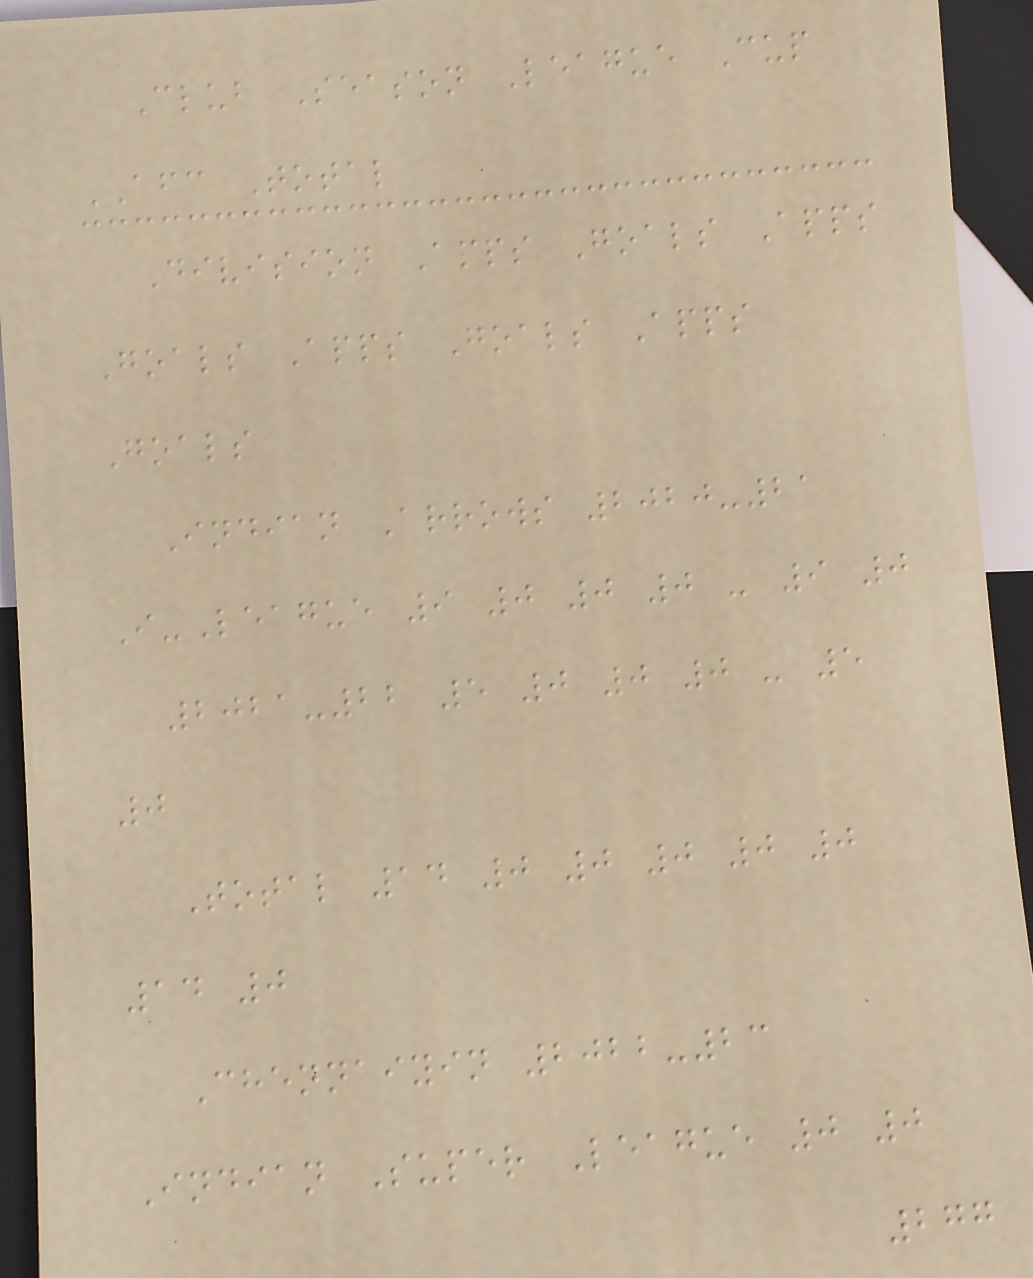Club Season League Cup
AFC Total
Division Apps Goals Apps
Goals Apps Goals Apps
Goals
Indian Arrows 2020-21
I-League 9 0 0 0 - 9 0
2021-22 5 0 0 0 - 5
0
Total 14 0 0 0 0 0
14 0
Chennaiyin 2022-23
Indian Super League 0 0
277
